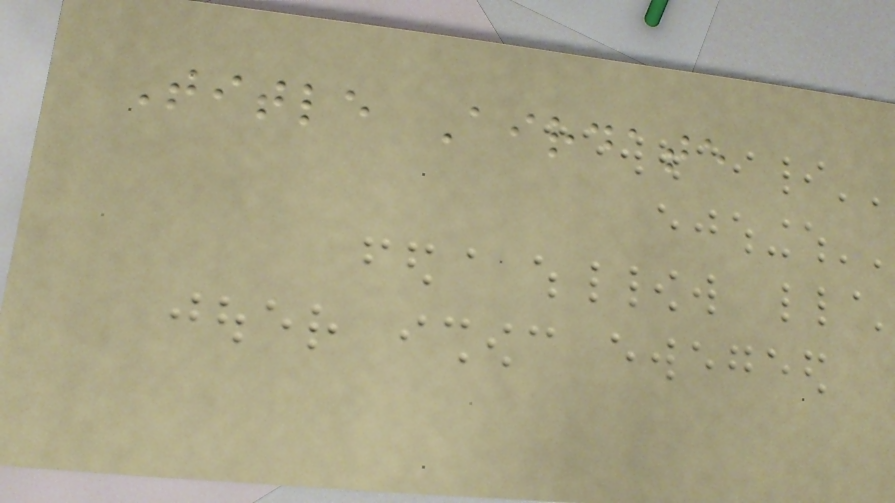Title Airdate
